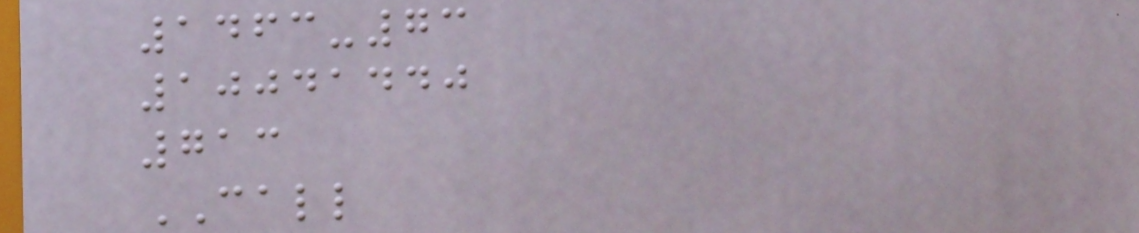1463-73
10041440
713
CALL
